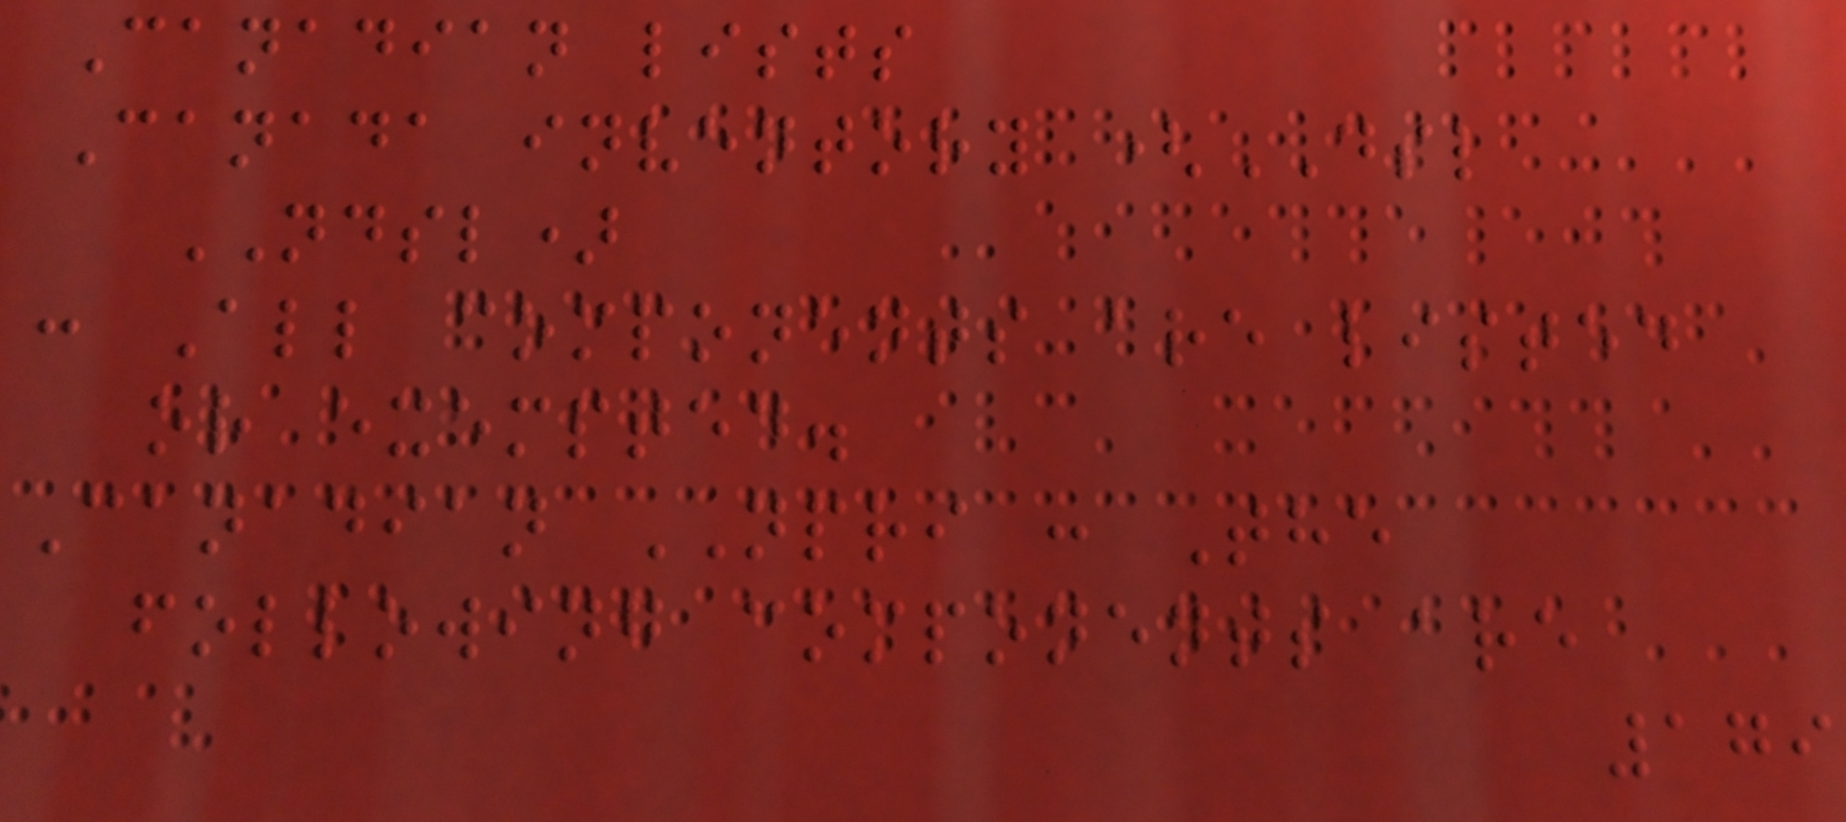Canadian lists
Canada inventory (DSL
NDSL)
: All components are listed
or exempted.
Canadian NPRI : The
following components are
179
